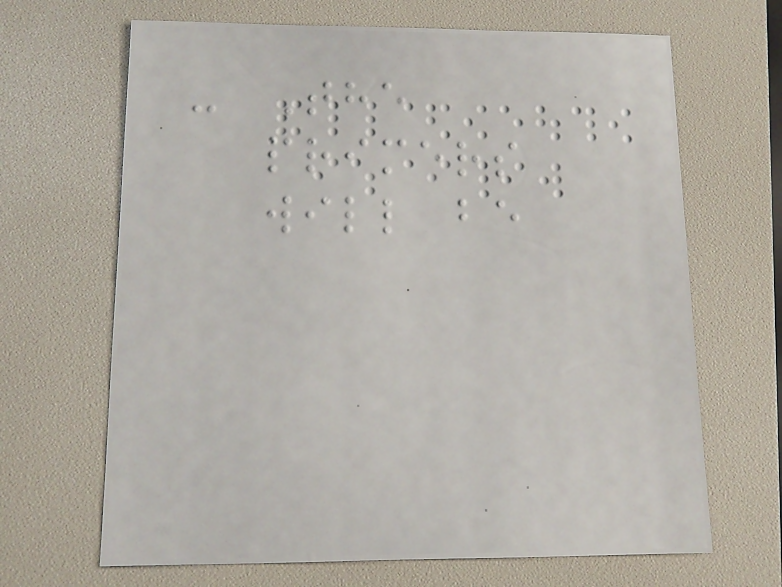- The
primers
will be
